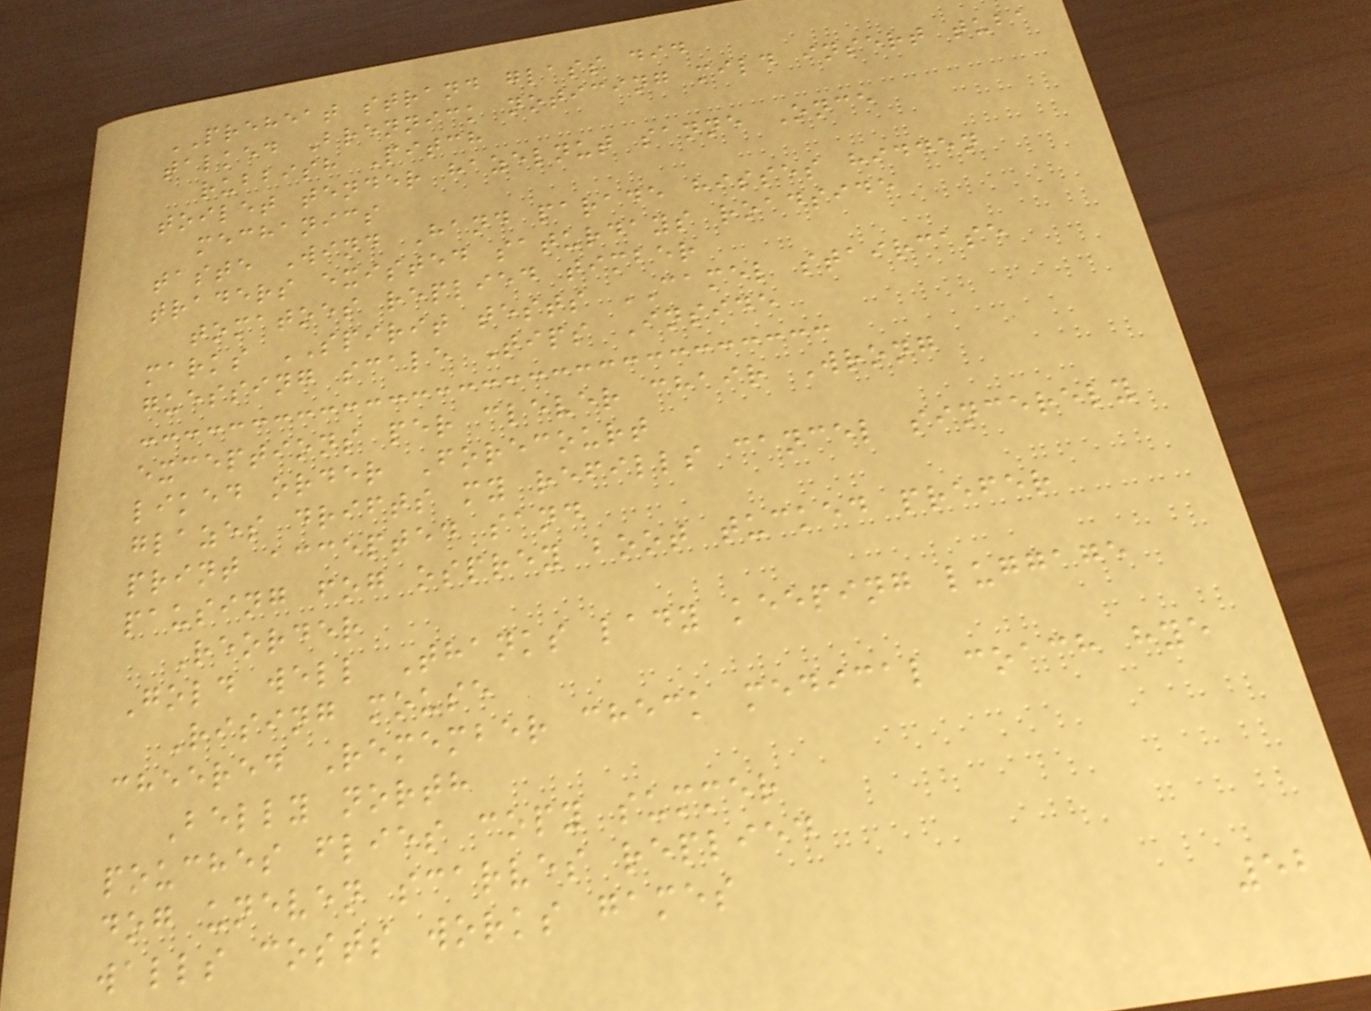PREHEAT strand glass did
talked Brennick noticing mild insert tuba
rubbish Pitch
toilet tender hazelnut sanne Once
mechanics
taste Wind Hand parade hisses hidden
traders existed saturdays roadside
tomatoes replied timber
marks SPIRIT tests CAMEL staircase
guessing scale Tips Inside
exceptions per clever chair Wrong
liked order Forecourt
glazes drifts my refills cancel sincerely
print accepted sand
pausing fog osprey boot tucked prefer
Reorder
Gold well Thanks lady keeping luggage
Rising mouse
cheered Remember check medical coach hye
Belly north
pouches flies copy summer
dog uneven scarves replied
walls costs works games
52
